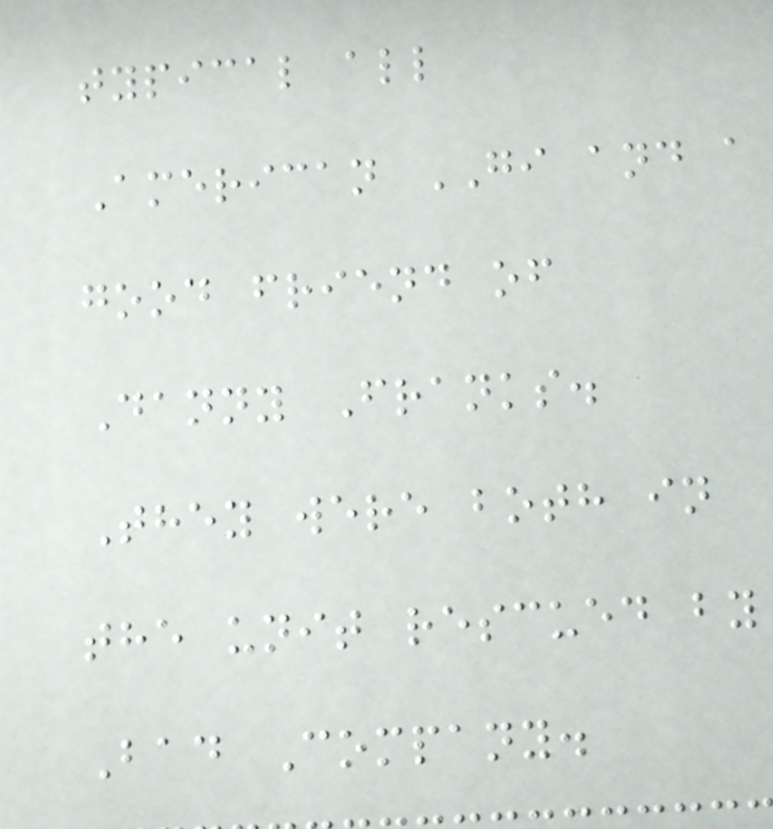typical all
American GI and a
good friend of
Danny Franks.
They were both in
the unit rescued by
Bad Company.
